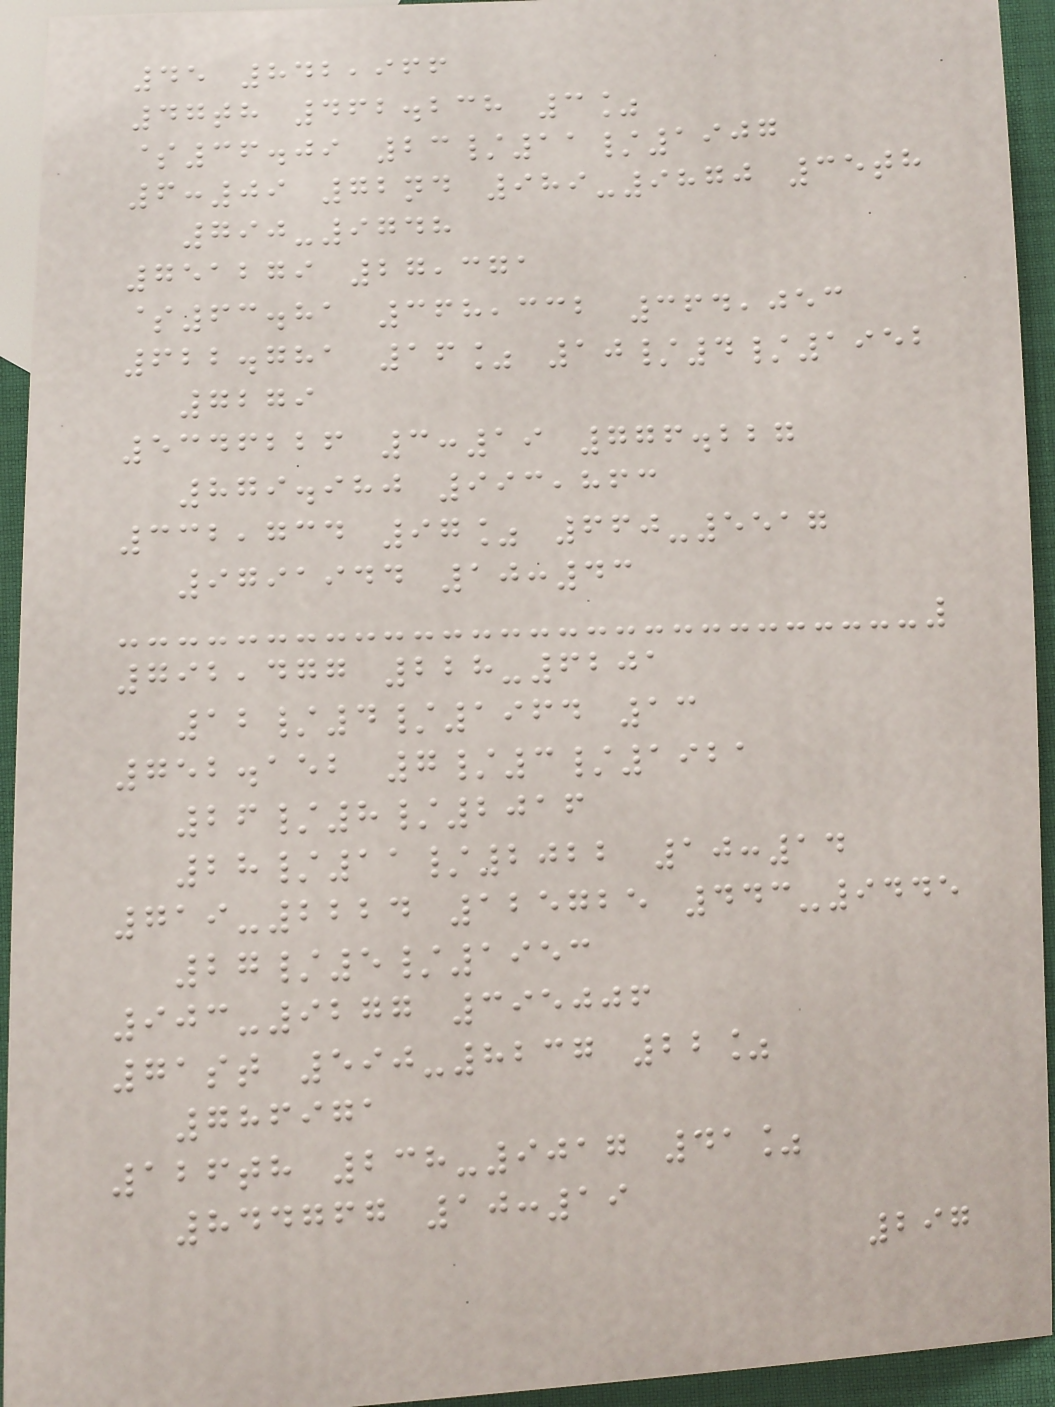45 842,966
47th 462.238 3%
$36.09 23/11/1907
6:09 72nd 989-9870 35th
790-9748
751279 27,371
$63.81 368,332 364,053
622.781 16% 10/4/1952
7279
5346226 3:19 776.227
879.980 993,863
332,734 97% 660-5517
9791944 10:43
792,477 228-6201
12/4/1964 13
752.152 7/3/1921
26/8/2016
28/11/2022 10:14
719-2224 125725 443-9445
27/5/1953
903-9277 395006
71st 590-8237 22%
786971
126th 238-9017 41%
844767 10:19
297
